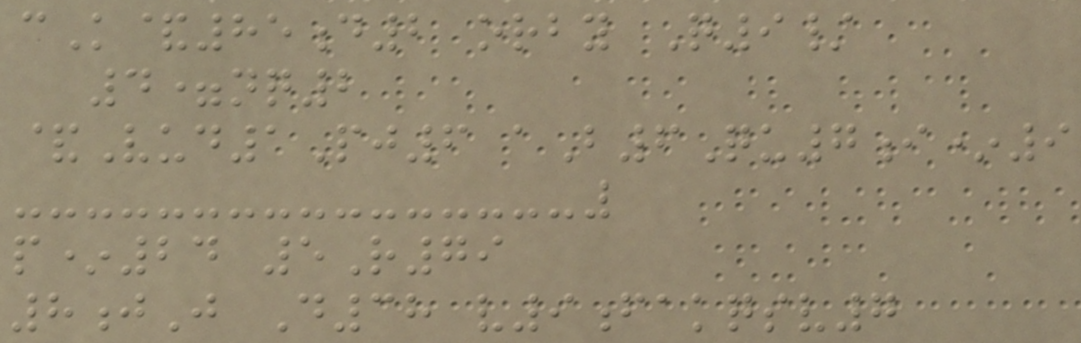cK&85d2 orby Q9/
4=nq2
&Vud1Pj6 aB6Qu7i*9
p*24 5R79
8jJ D38 v9fakqsv7
